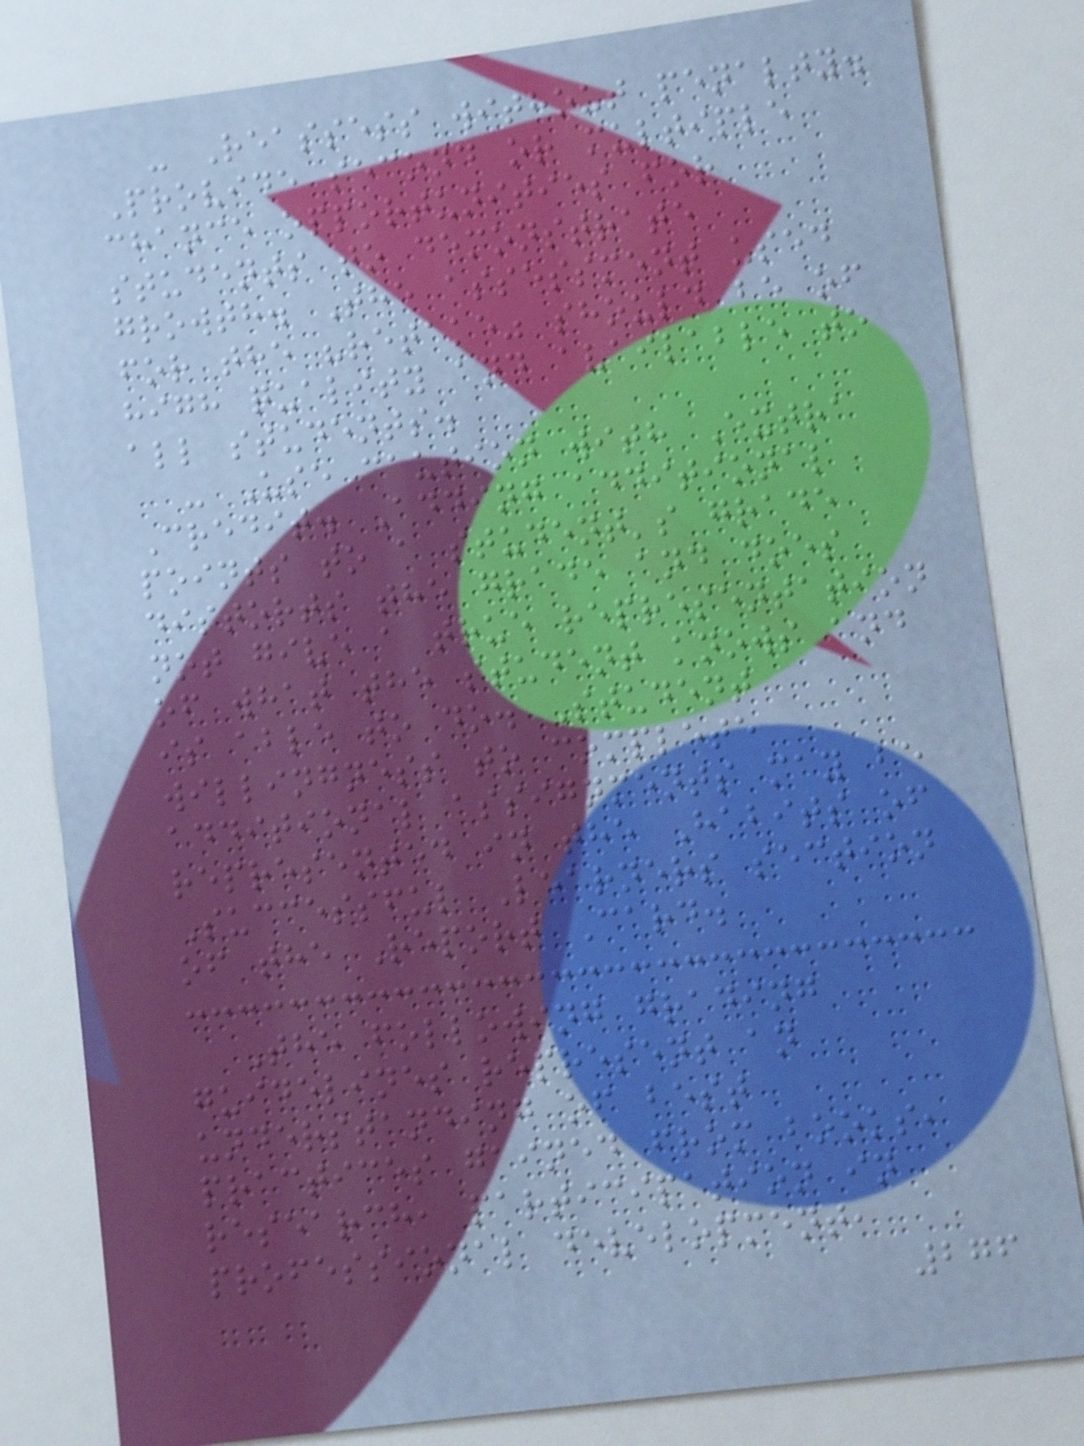- Reassess without penalty.
Provide second or multiple
chance opportunities for
students to demonstrate
growth. The assessment used
for the "retake" should be of
high quality and available to
all students.
- Use caution with Extra
Credit. Adding additional
points to a student's grade
distorts the grade and does
not give a true representation
of what the student knows and
is able to do. Student
willingness to complete
additional assignments may be
represented in the Habits of
Successful Learners section
of the Report Card.
The following grading
guidelines represent an
understanding of best
practices gained from books,
research, participation in
professional development,
276
